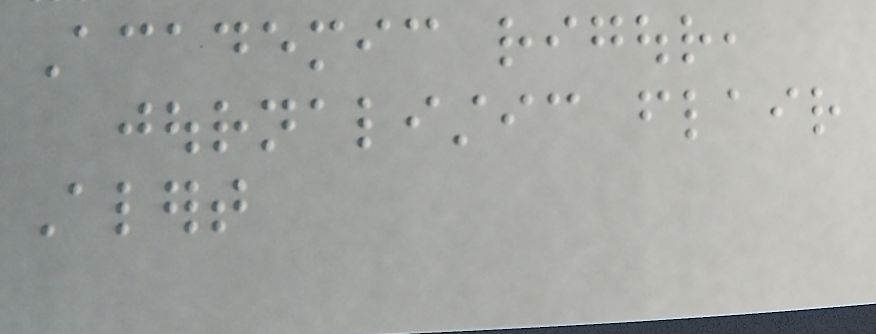Academic rigour,
journalistic flair
Alert
